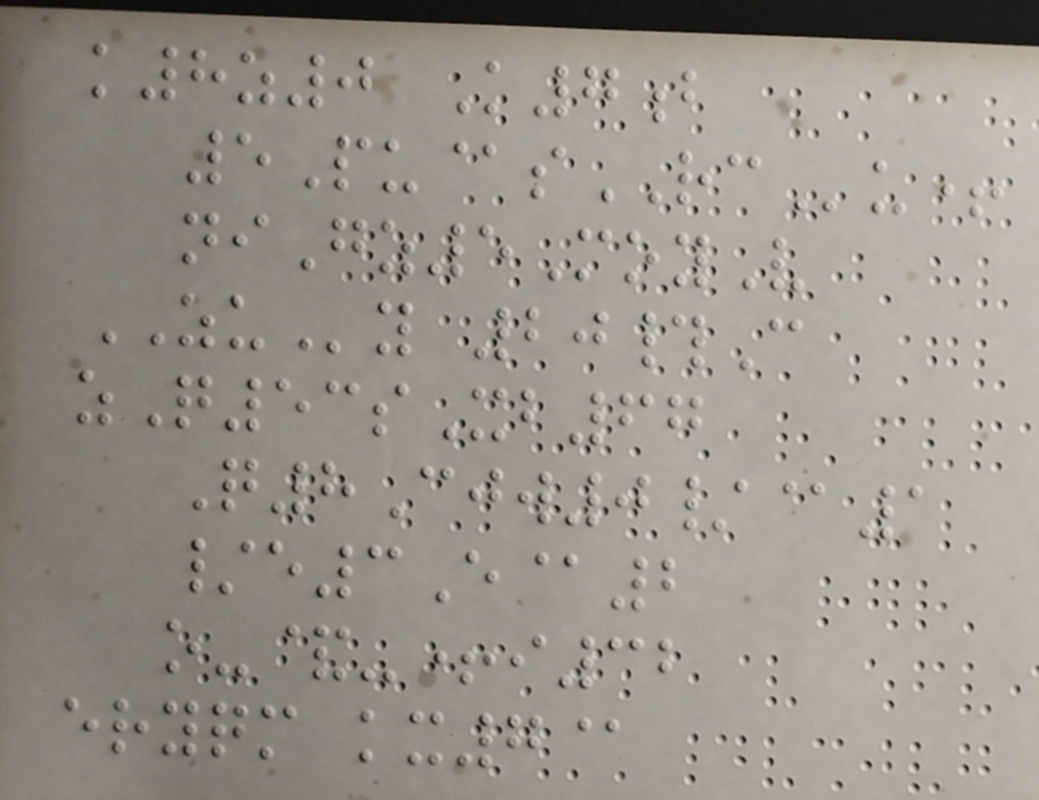k8z0 K7b
5Pu@sRCu+
niGz5MoyV
ZUy 20#C
zQ53sXb67
Q8Cjw0/@1
/e3E@2
o-&-+i32
eryqm kx7@
